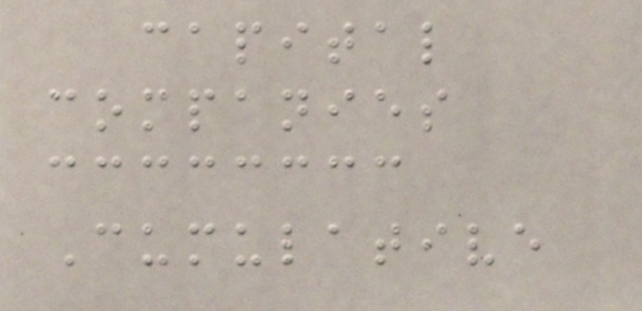capital
companies
Cumulative
